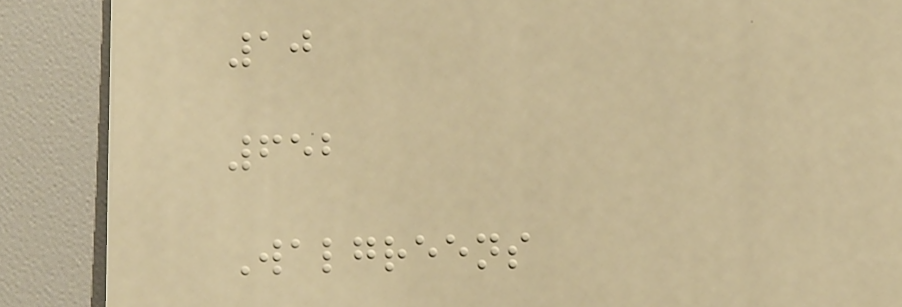10
652
Walgreens
